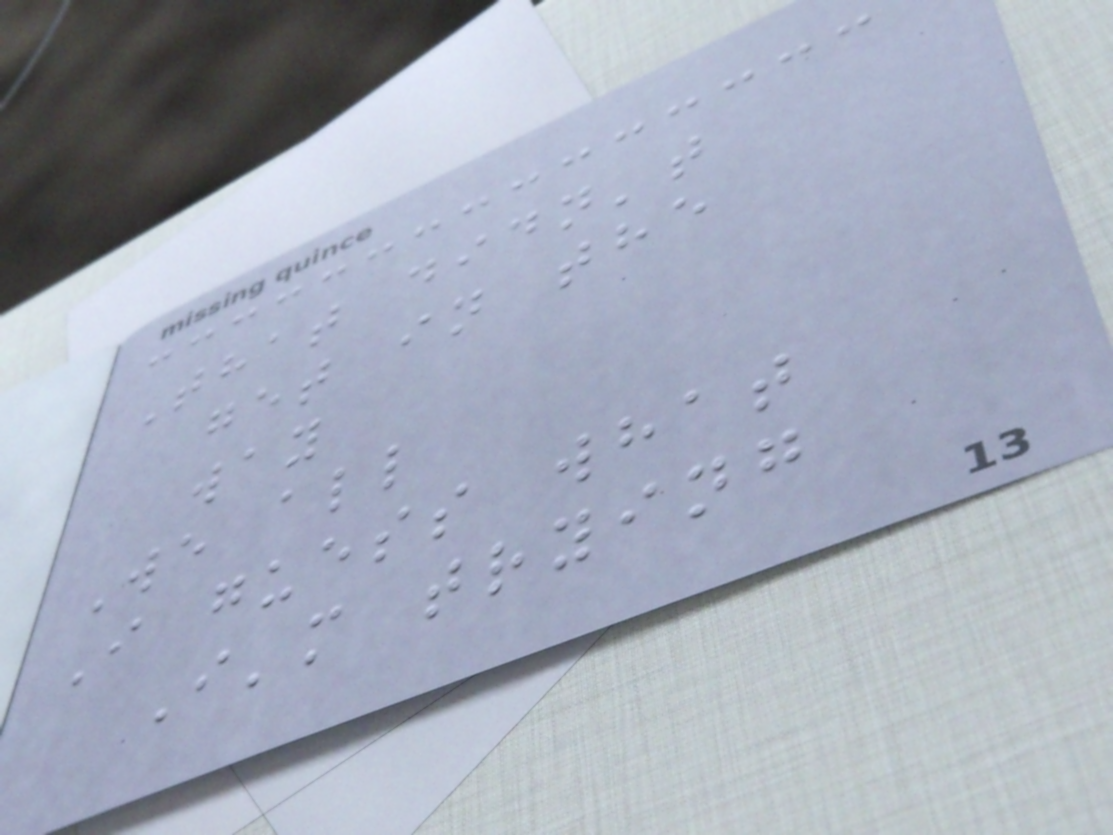That didn't
get in the
way
We all
I guess what
I'm trying
